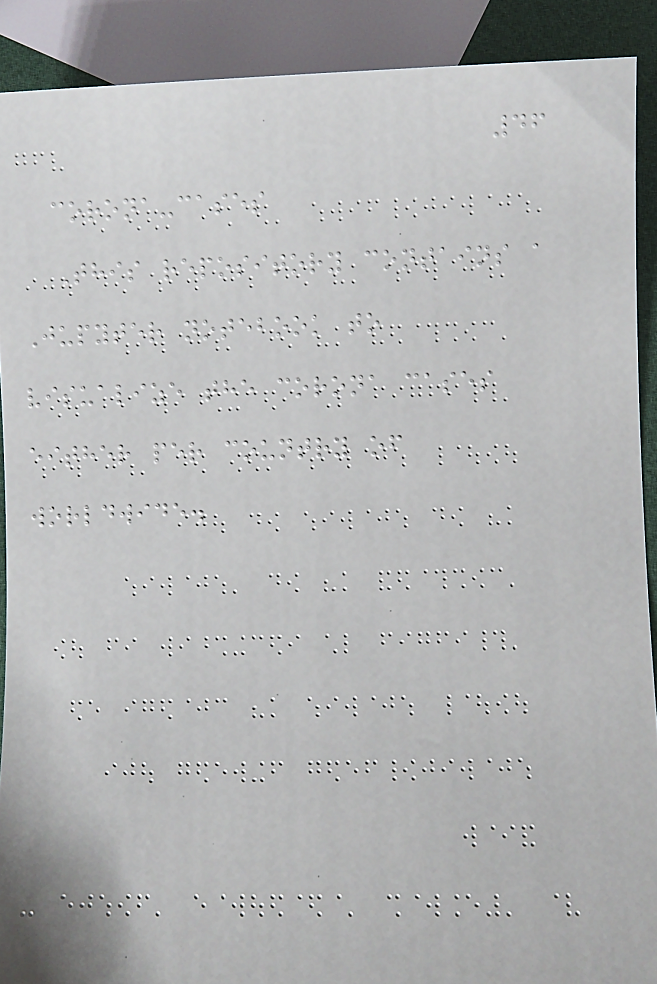46
corona-cases
This repository contains a
Jupyter notebook to
visualize the corona cases
either per country of
worldwide.
